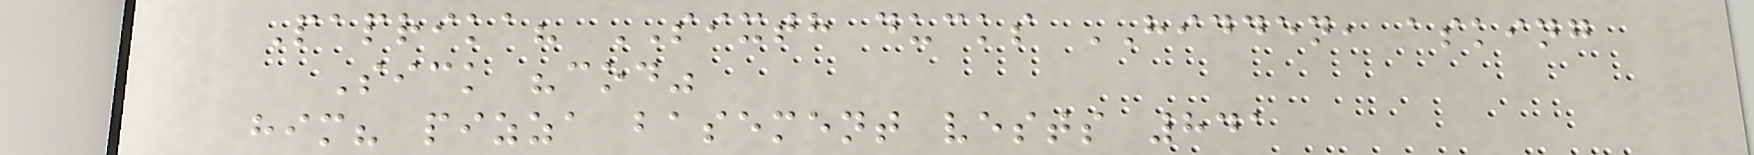Paprika? SIXTH ducks HIDDEN, asking
Sick "cod"
him? pizza basement vests 841
